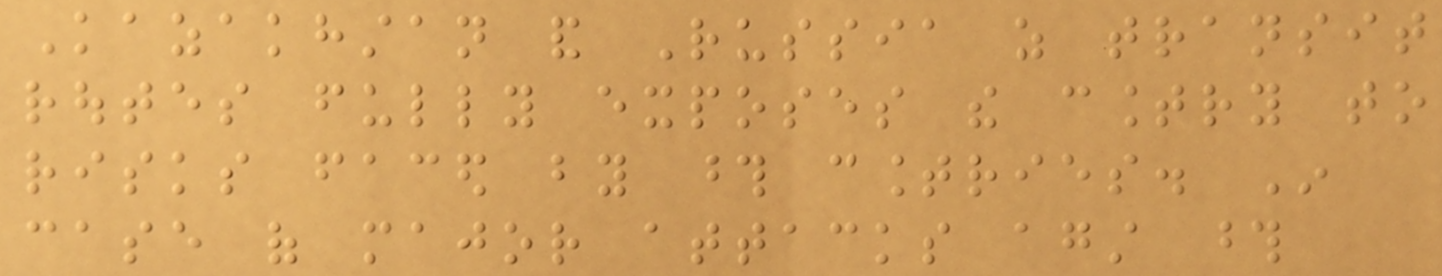Kazakhstan and Russia as transit
routes fully exposes the country to
risks faced by those countries. In
case of major attacks against those
